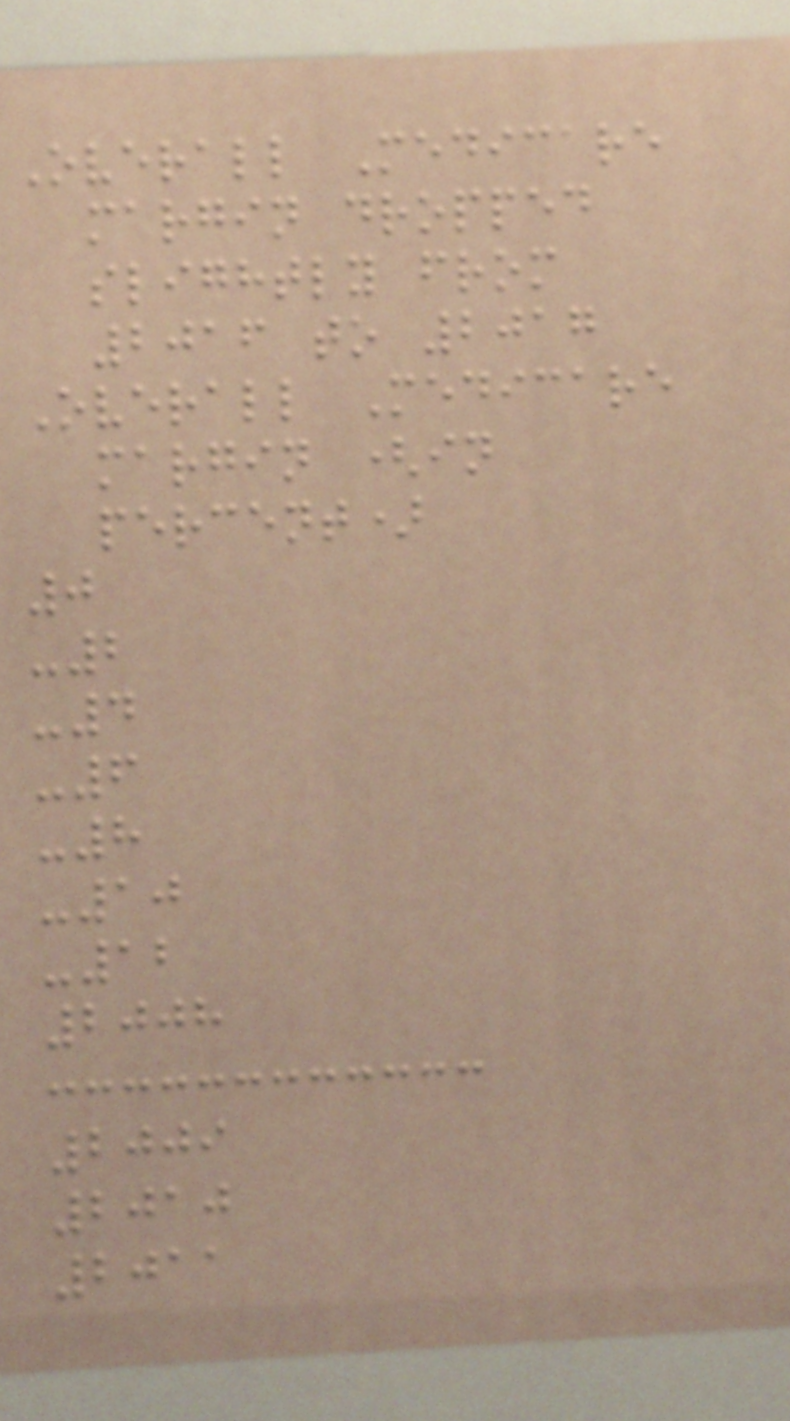Overall Medicare
margin dropped
slightly from
2016 to 2017
Overall Medicare
margin (in
percent)
0
-2
-4
-6
-8
-10
-12
2008
2009
2010
2011
